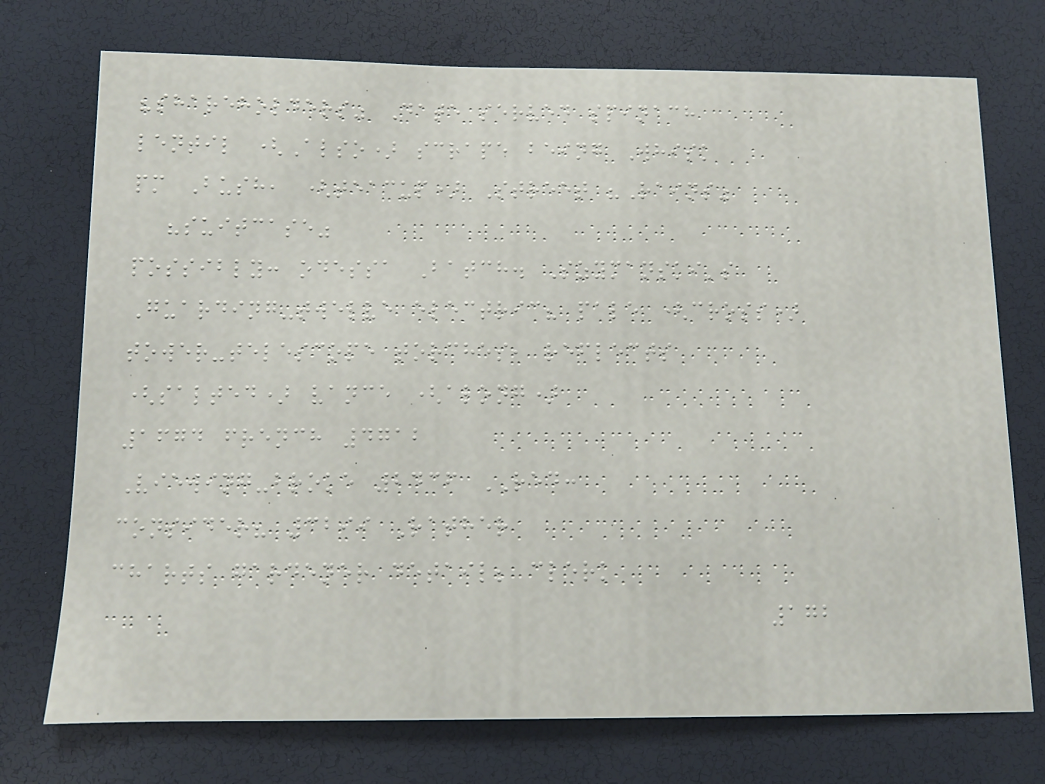"shareholders" Date served spinach
lentil (Also) scrape being Whisk
pm Bush, (teacup) Street "Rains"
"suitcase"
possibly: odessa Batch. Szymanski's
Guarding-twelve electric? pale (cross)
tower-telescope torches, reflects
(salted) vance (along)
1674 french 4712
Viewing-broke 2436 RED:
consider? 3299 Rather
charts gardener detail; clerk
172
